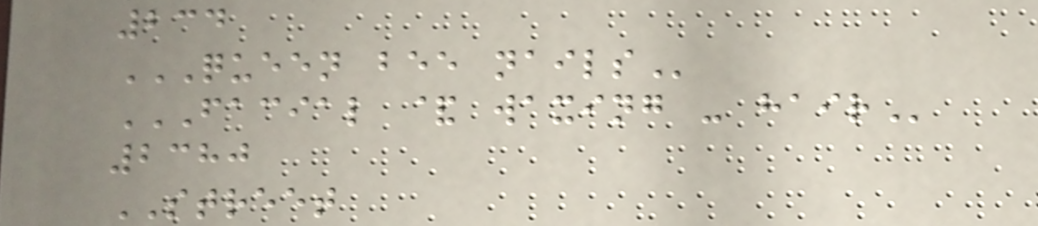234
QUEEN BEE NAILS
FACIAL & WAXING - HAIR
2380
STREET
